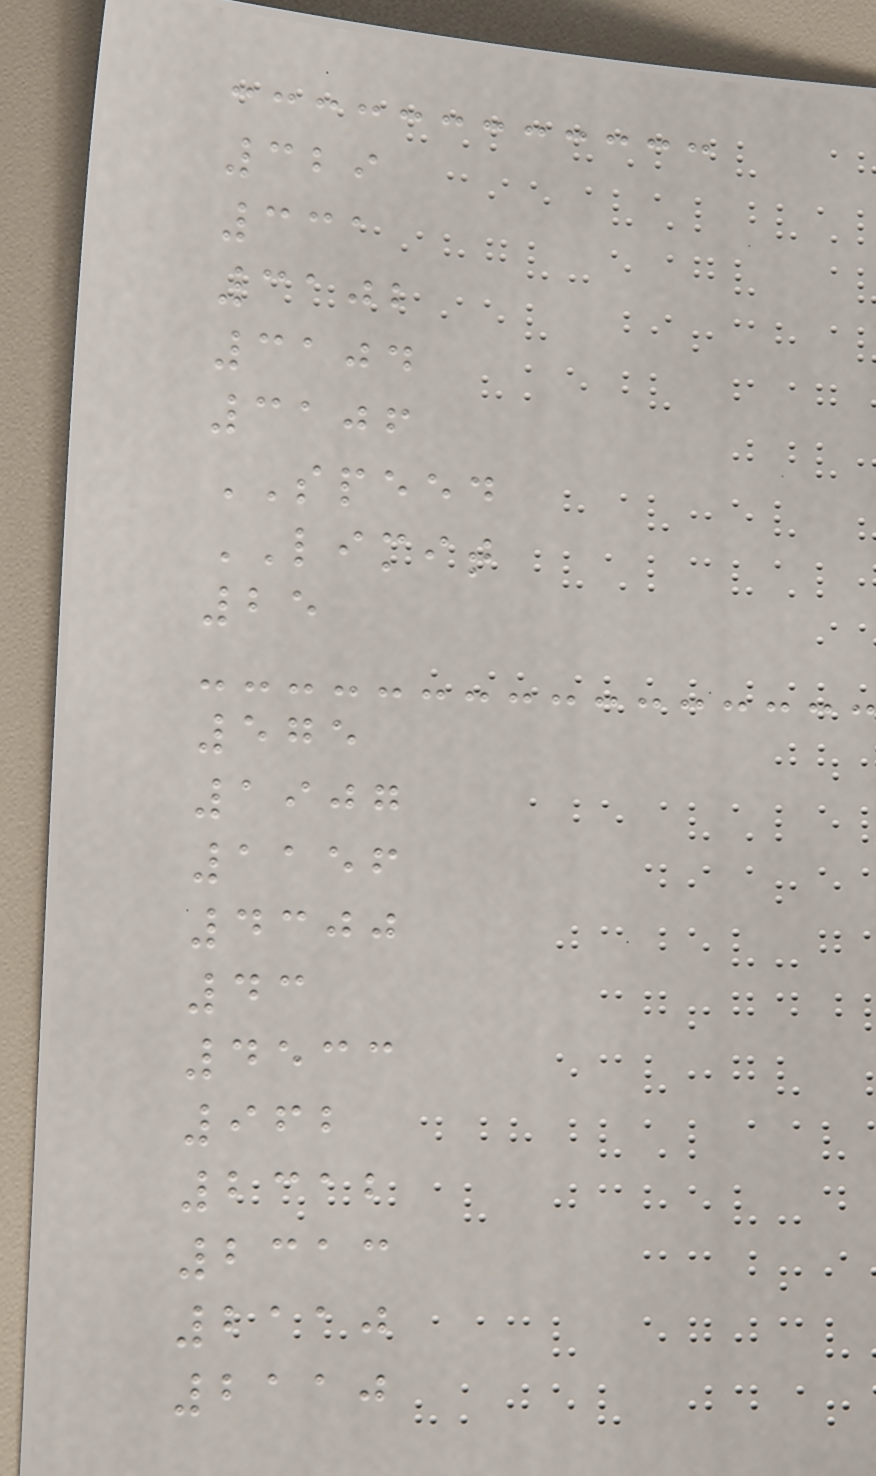329
331
3102
3104
3106
SPEED
LIMIT
25
575
1907
1156
4300
43
4533
962
2312
2313
2110
2110
